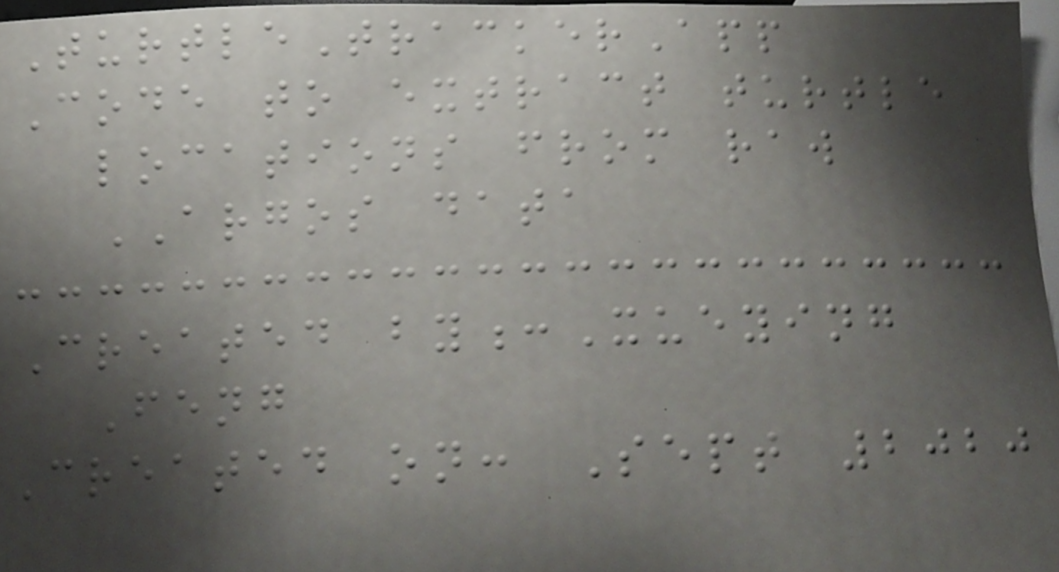TurtleTrackerApp
Code to extract turtle
locations from raw
ARGOS data
Created by:Xueying
Feng
Created on: Sept 2020
